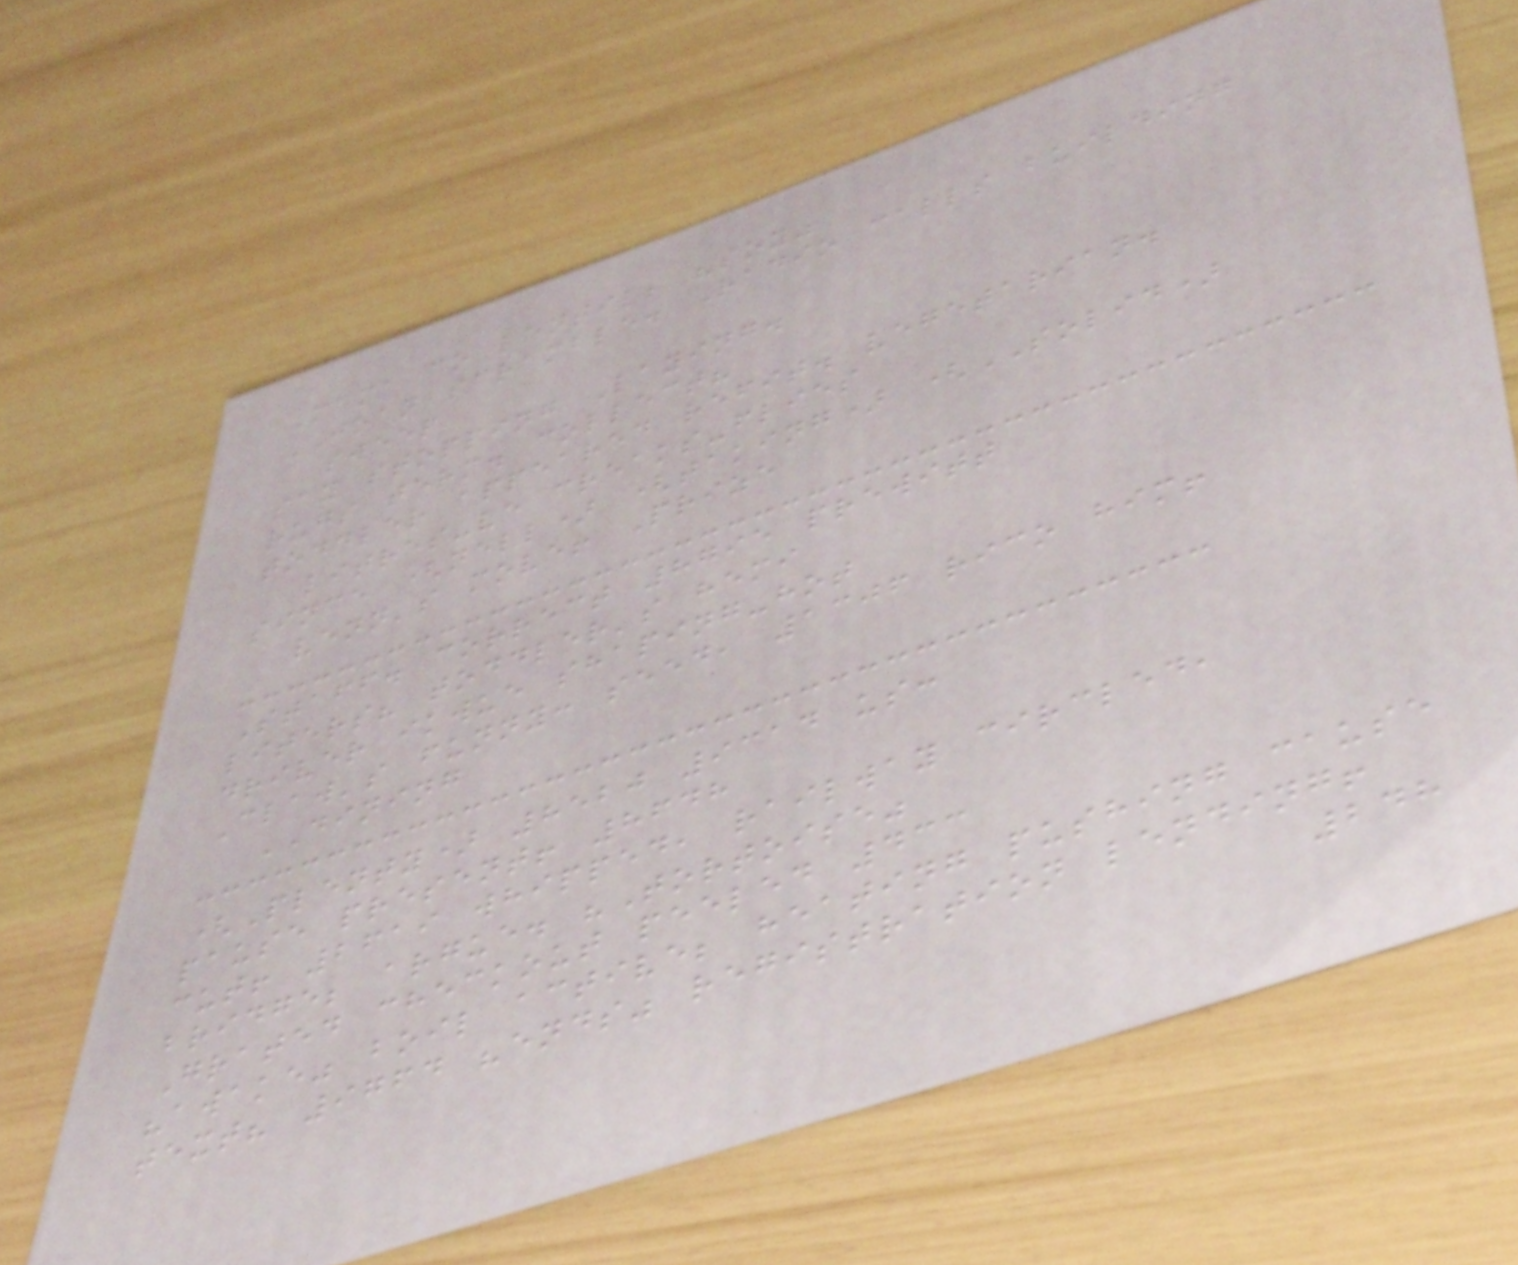Mama co lentil; "soy"
JOAN scramble. Radio calls building
sweep
say stopping Laying.
rugs term. collect?
toddler appeared refit. vegetarian.
litres-ve creaks-flies
since (nell) (taking) (SOLID)
venn's move! Prize
Staff. correct 8795 prewitt
liters? toddler's hemi
driver ikwue shaping-hot
Claw's funny: seed, 1306 rico him!
DINING
(Plenty) 8520 9314 us:
pause present! 8648
cut! 2619 whipped, railway circled,
bridge; argue. "Tortoise"
Grated checkout peeled 433
"awake" boil active; heating pushing cause
text? 9764 "ends" registration lending!
248
